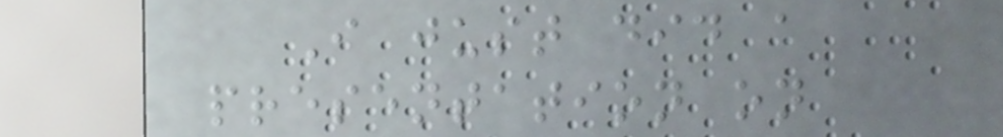I just did a
presentation on
